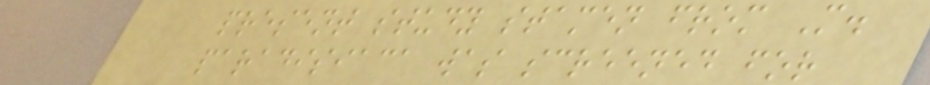present study stamen from M.
paradisiaca was screened for
